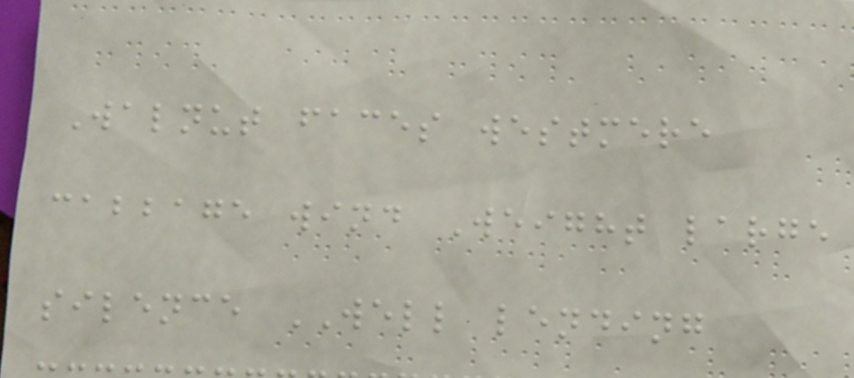Walnut faces westmere
cabbage wind Weight large
silence WELL lending
